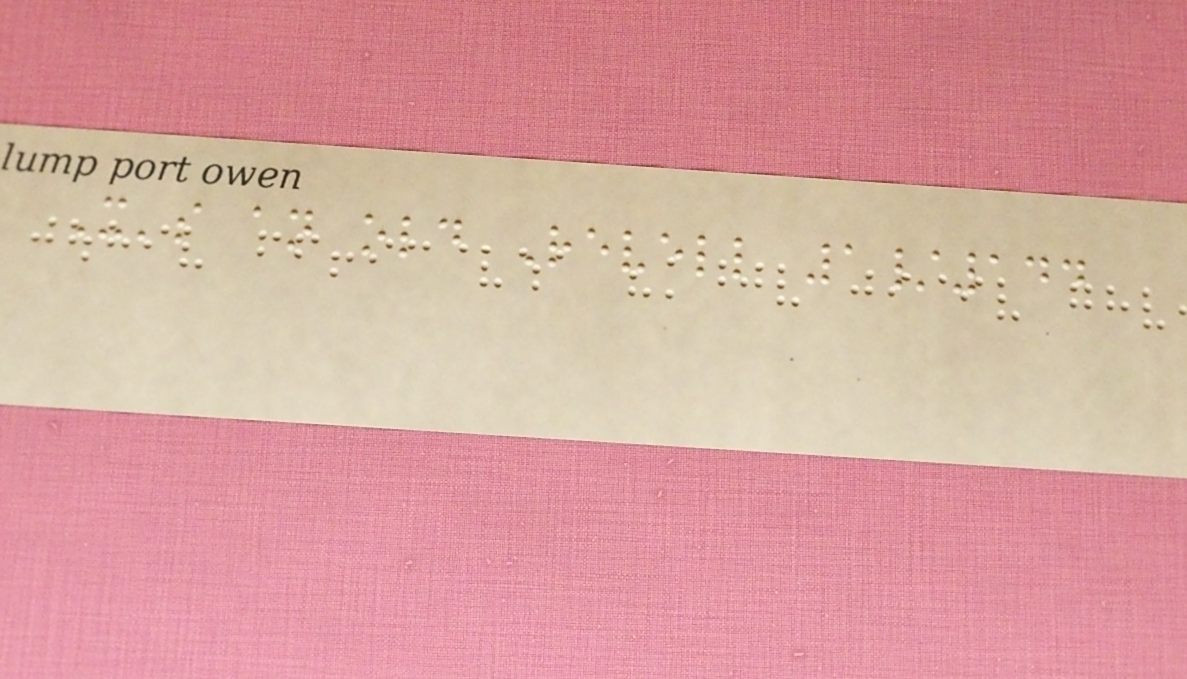It's an old Revell 1/144
